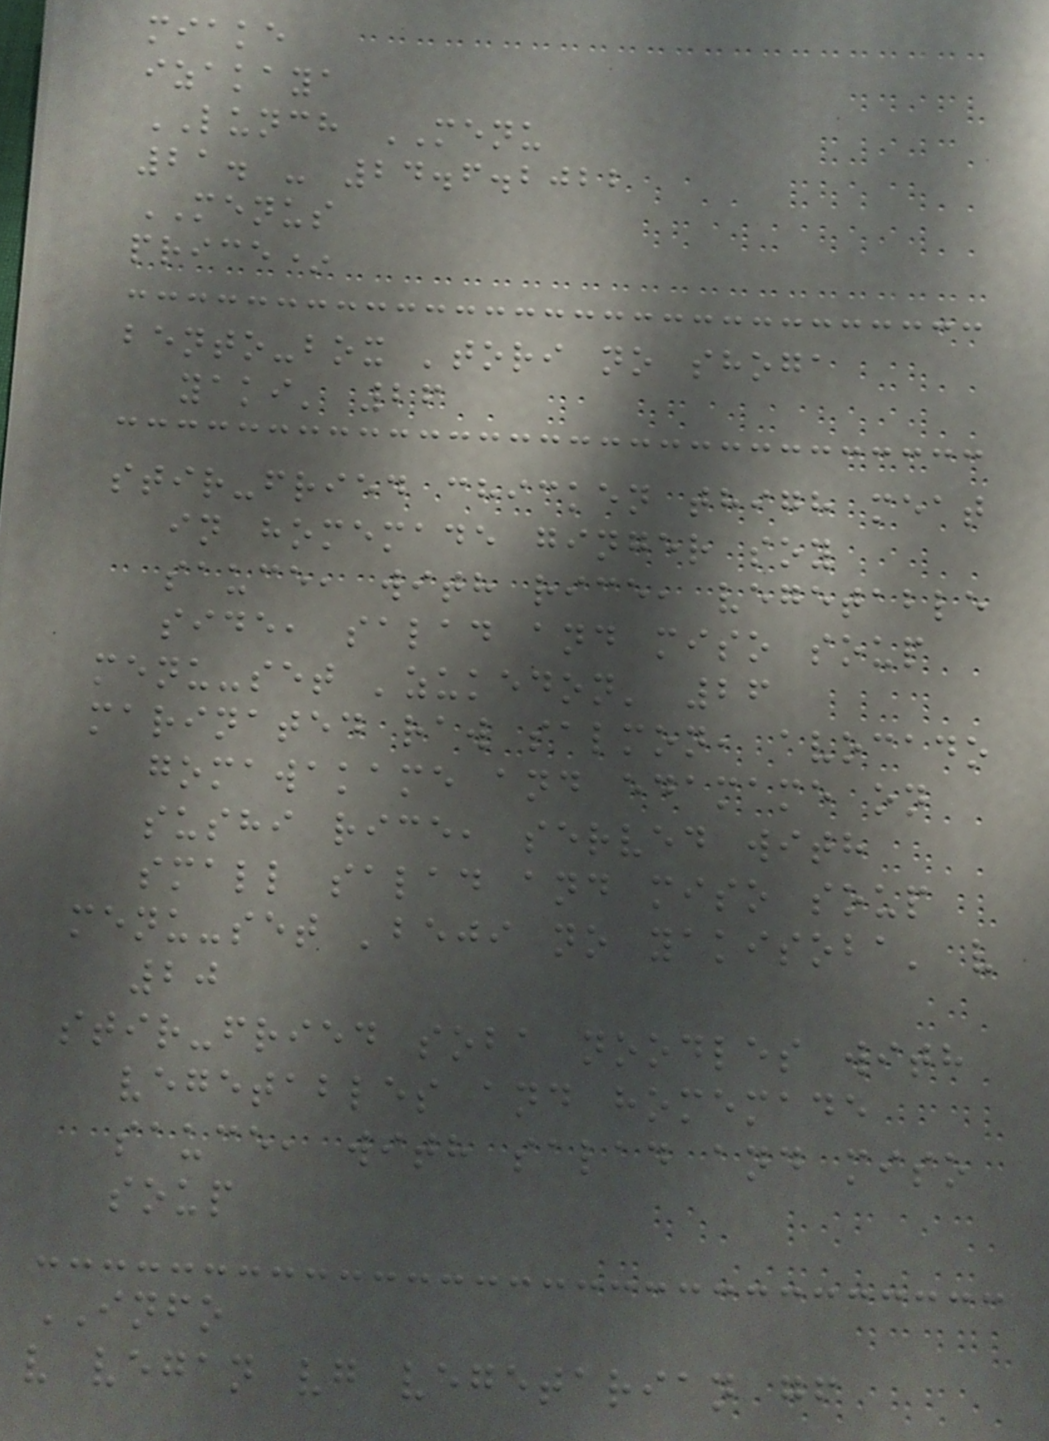miake
izakaya
LUNCH MENU
21. - 24.6.2022
MENUS
price*
bento-box 'tori no shoga
yaki' 26
stir-fried chicken thigh meat
in homemade ginger soy
sauce, with rice, vegetable
side, salad and miso soup
menu-set 'zukedon' 26
marinated raw salmon, avocado
gomawakame and edamame on
sushi rice, served with
small salad and miso soup
menu-set 'beji no yakisoba' v
20
stir-fried soba noodles with
vegetables and homemade
sauce, with salad and miso
soup
INFO
v vegan vg vegetarian gf
